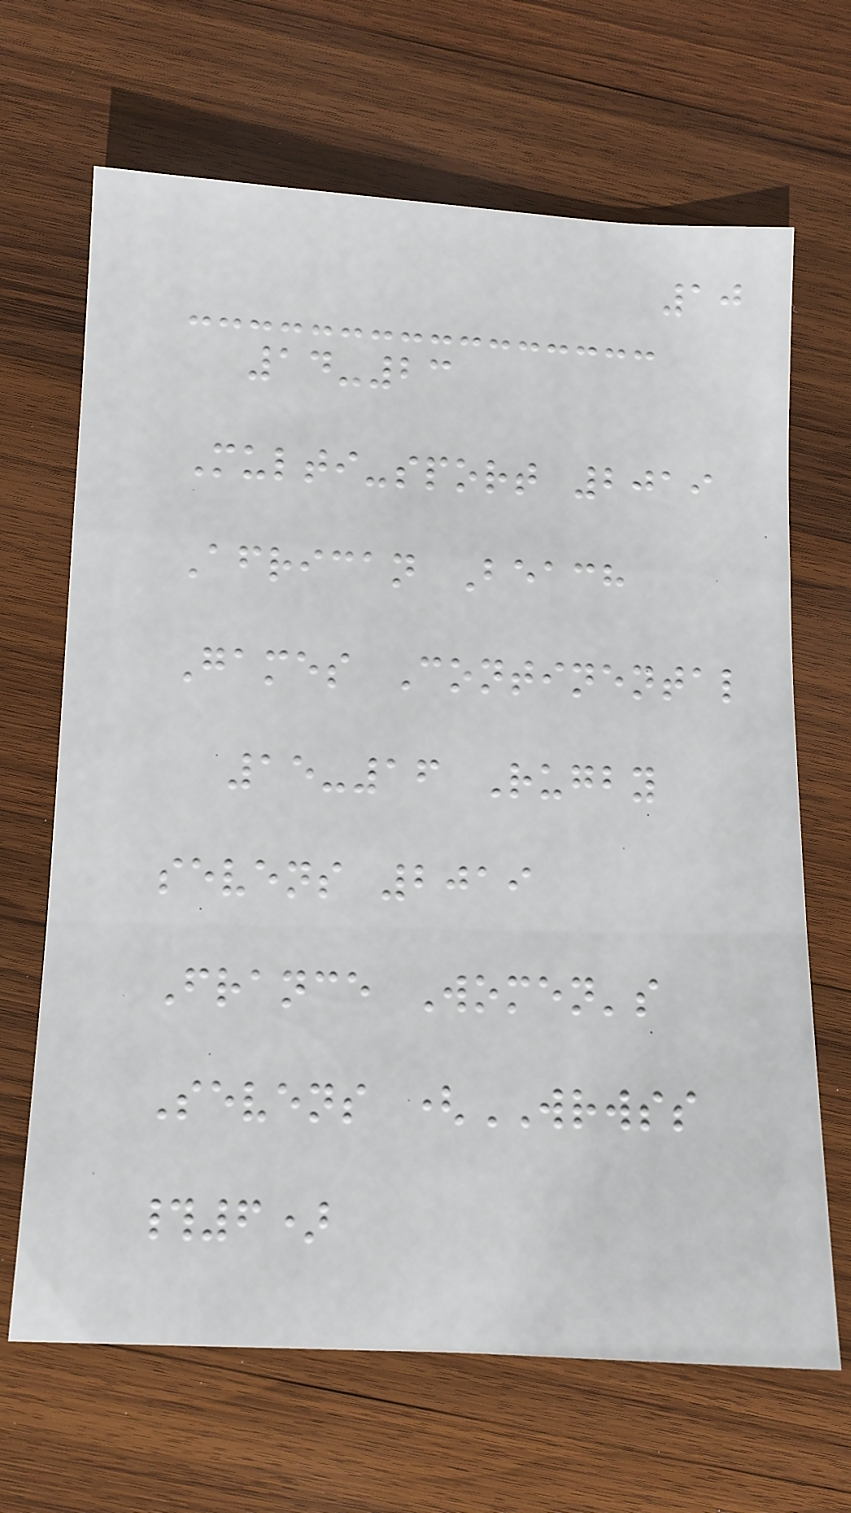10
14-23
Multi-sport 2019
African Beach
Games Continental
15-16 Rugby
sevens 2019
France Women's
Sevens (WRWSS
#6)
